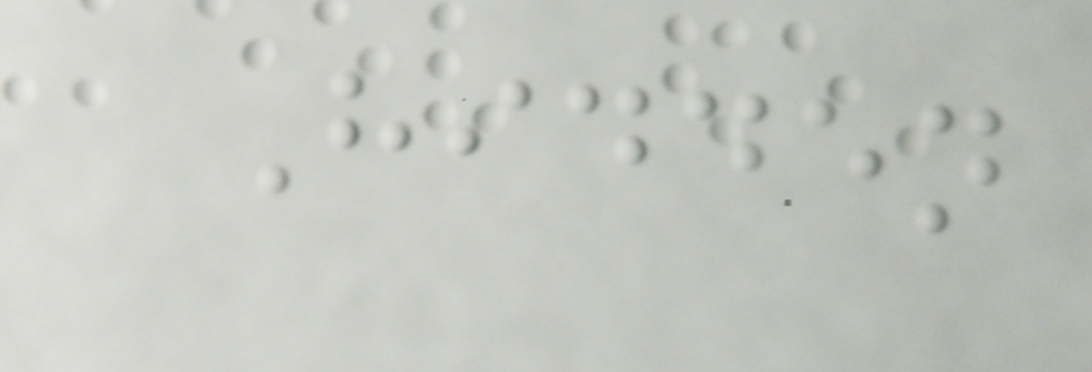Hidden
